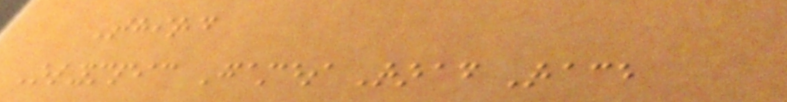Third
Olympic Games Road Race
